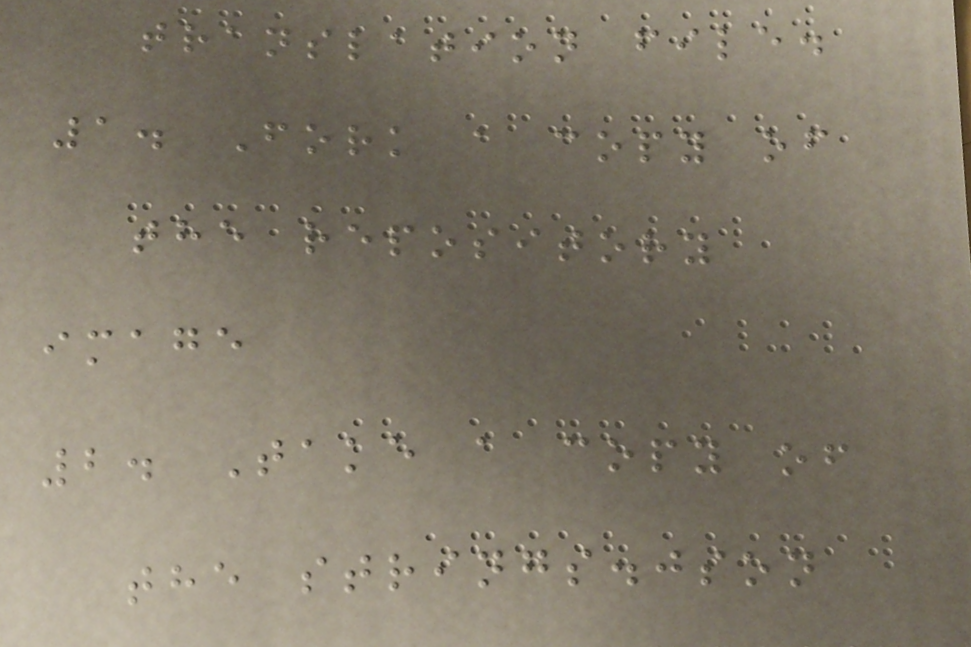translation file.
1. Fork a copy of
the repository
image
2. Take a copy of
the strings.json
